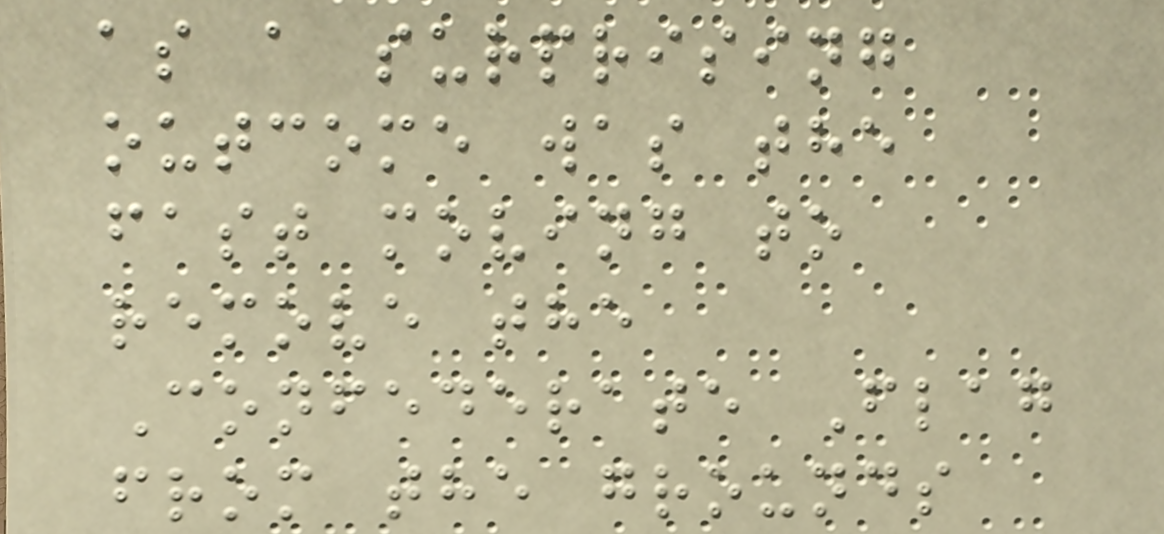as a surprising
outcome was the
fast moving to
remove the
Confederate Flag
from the grounds
